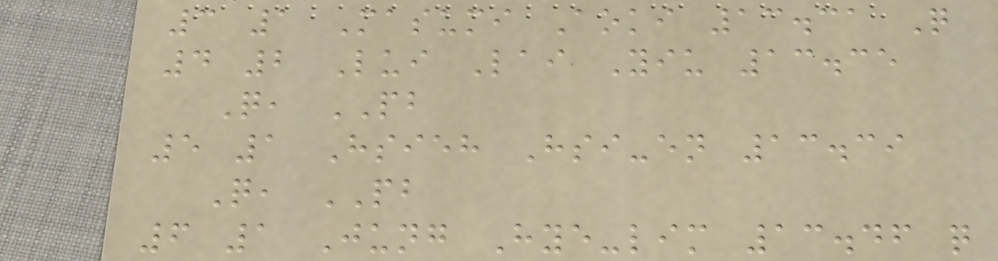3 1 Masumi Aoki 13.31 Q
4 2 Lui Lai Yiu 13.35
Q, PB
5 1 Hsieh Hsi-en 13.39
Q, PB
6 1 Jung Hye-lim 13.46 q
